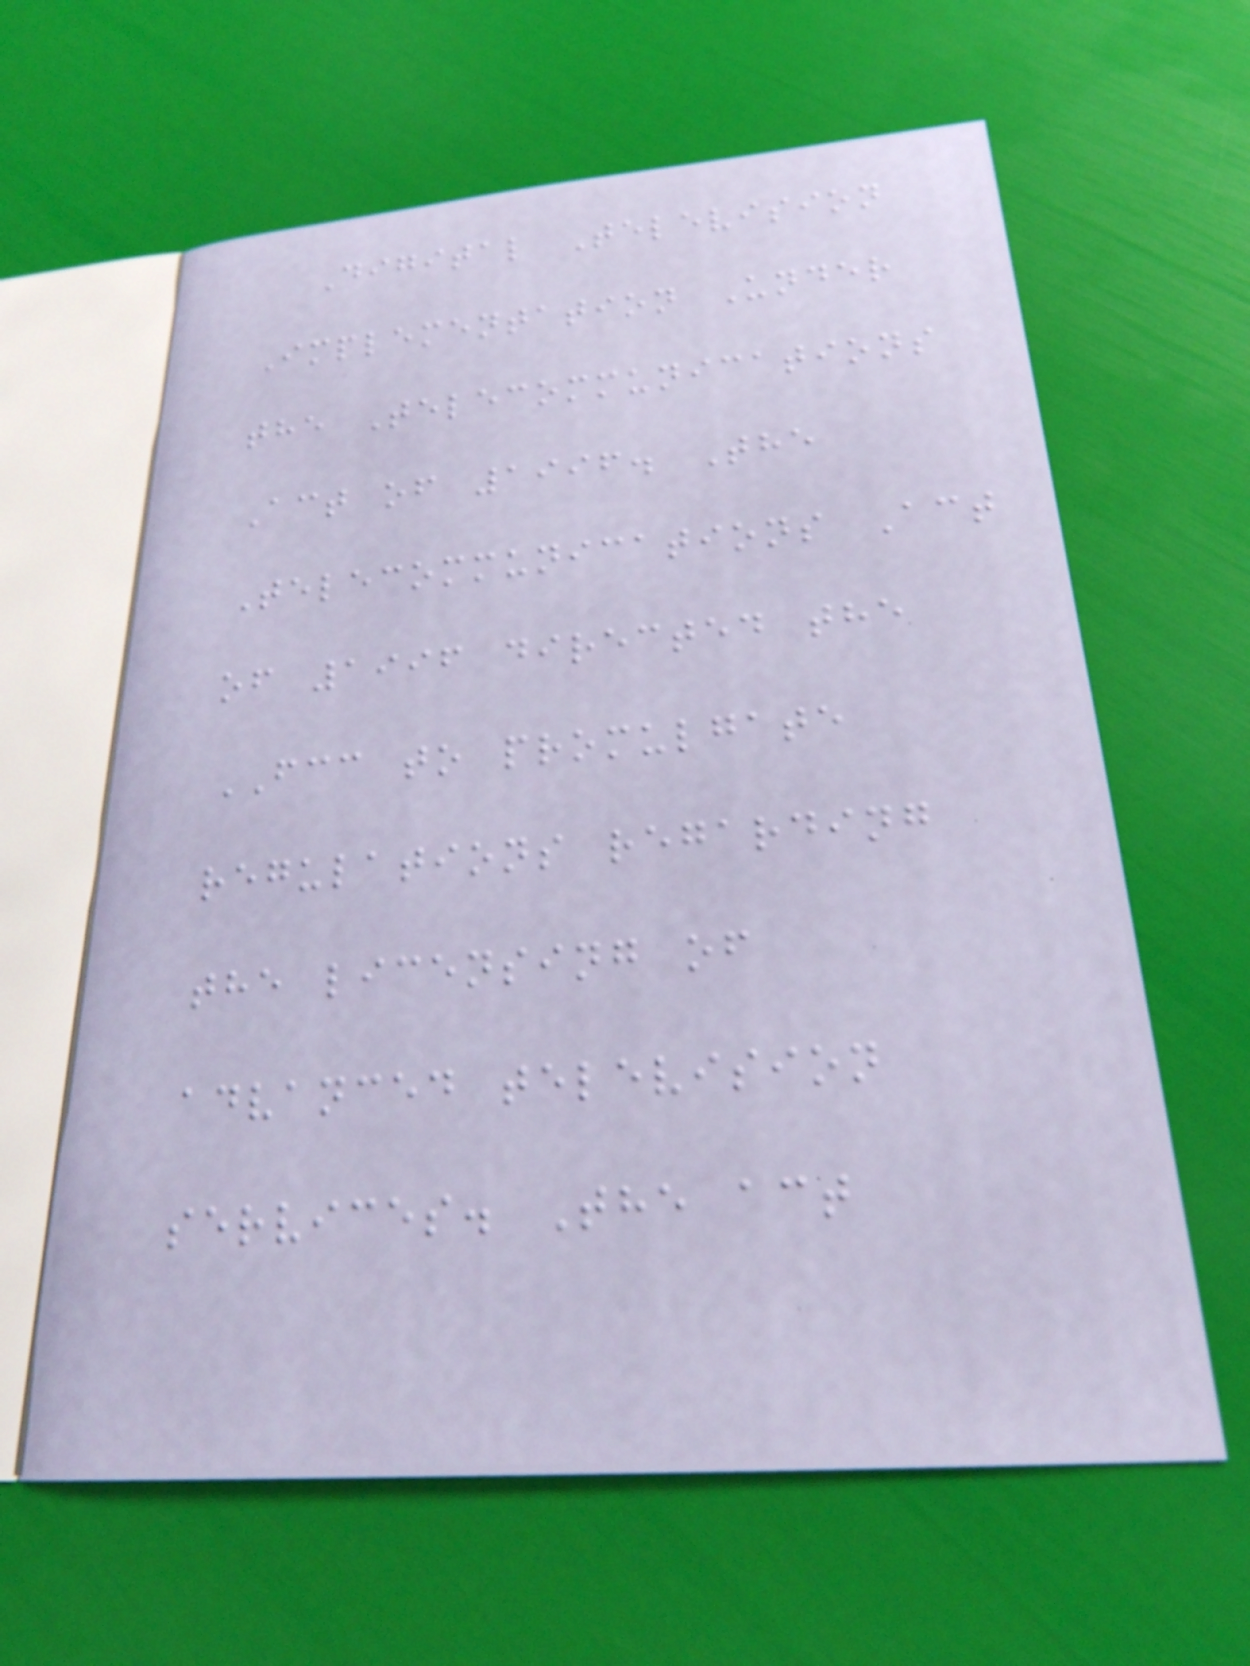Digital Television
Implementation Under
the Telecommunications
Act of 1996. The
Telecommunications Act
of 1996 directed the
FCC to promulgate
regulations regarding
the licensing of
advanced television
services. The act
